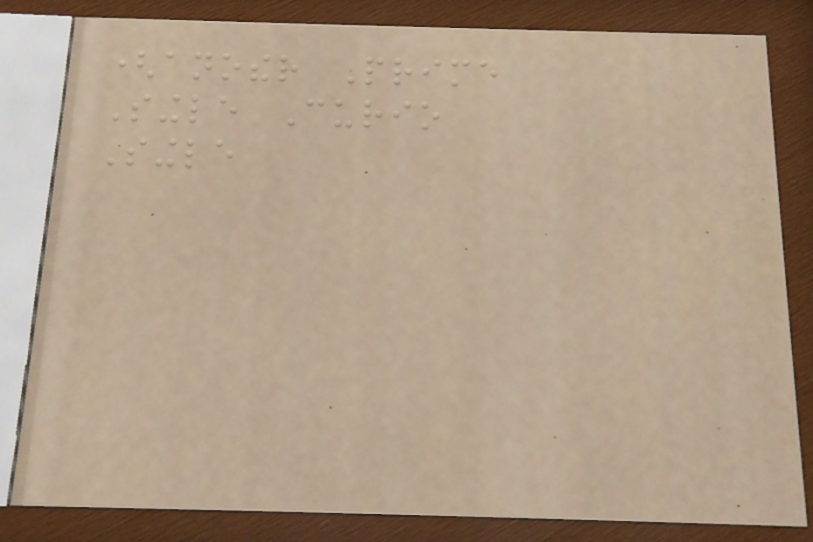(another Prime
Single Curio
Single
